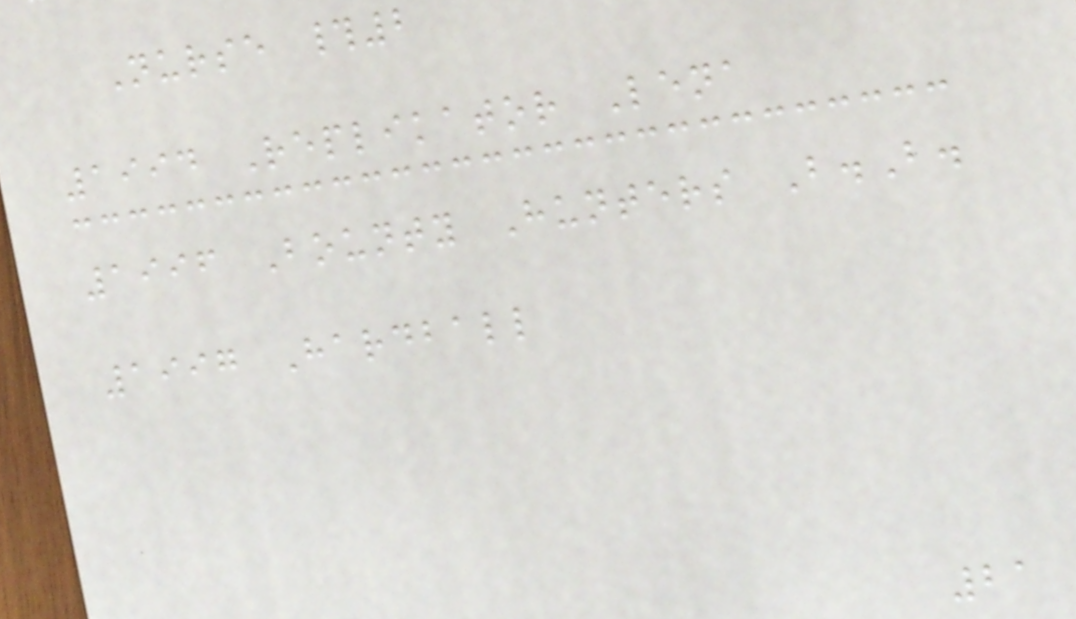Nurse #2
1994 Replikator Lena
1996 Bounty Hunters B.B.
1997 Hardball
21
